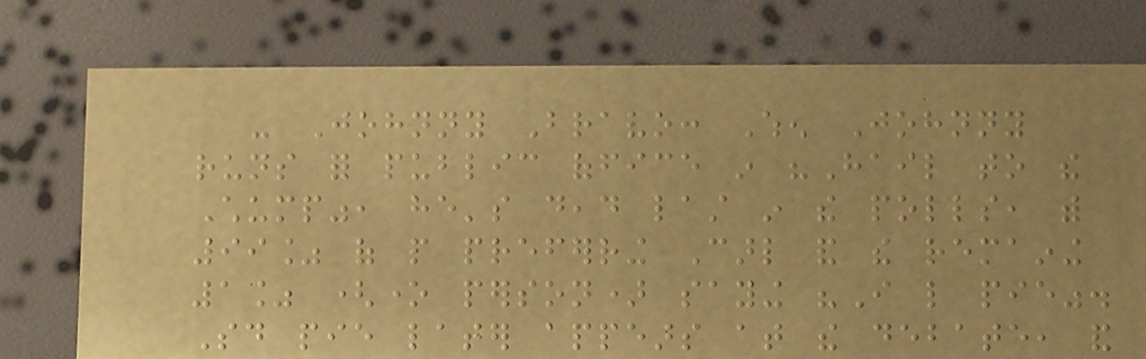- Johnny Bravo: When Johnny
runs for public office in "Hail to the
Chump", he's dead last in the polls, with
99% of people preferring Carl and the remaining
1% (one person) saying "I like pie".
Said pie later appears at the debate, and
